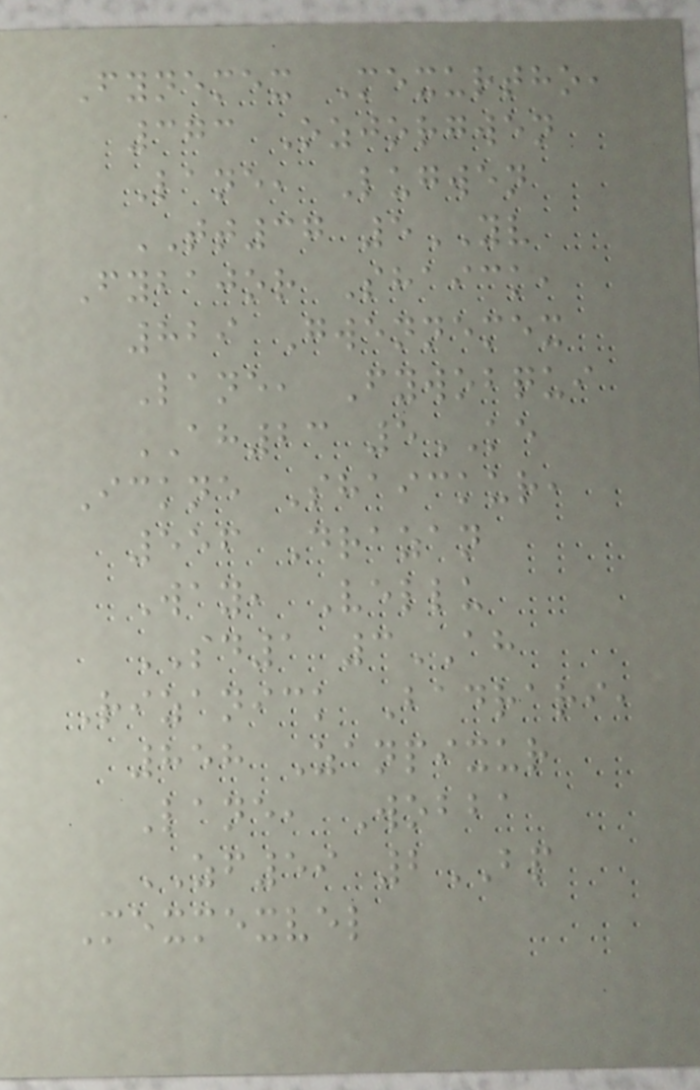Fynemex Mexurtho,
373 Ozjorgwen
Lane, Lugwen
TT37 5YV
Fybajor Shaick,
829 Gwennemex
Lane, Fywobqui
AH23 5KE
Ickne Shaickur,
556 Drazan
Way, Vellu
SD1 3AH
Rizanick Badrari,
858 Zanpixur
Lane, Wobba
ZF59 2BP
Mexmexvel
